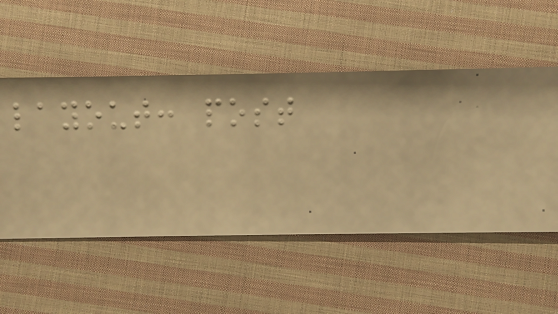layout: post
